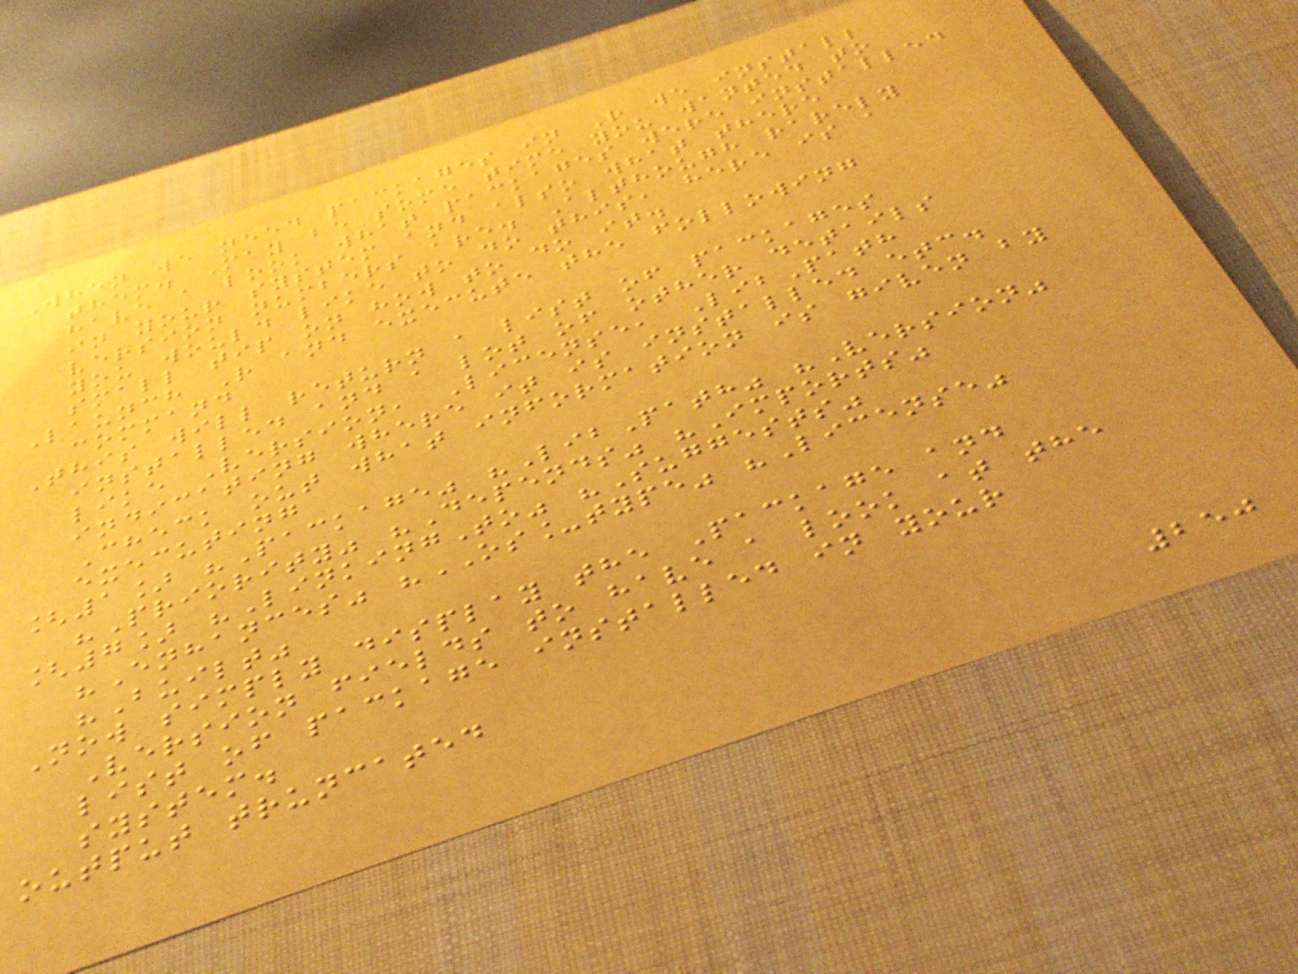When we need packages in R we install
them. May be some time you wanted to
have a look what packages were installed
in your system and also what there
version numbers are. Although rarely
you would like to do this, here is a
small tip on how to do it.
Launch R and execute the following
command
This will return a list of packages
installed and a lot of other details
like Version, License, LibPath
indicating where it is installed etc.
Check out what information is given by
executing
[1] "Package" "LibPath" "Version"
"Priority" "Depends" "Imports"
[7] "LinkingTo" "Suggests"
"Enhances" "OS_type" "License"
"Built"
Now simply display the Package and
Version fields to have a look at the
list of package installed in your
system.
output truncated
250
